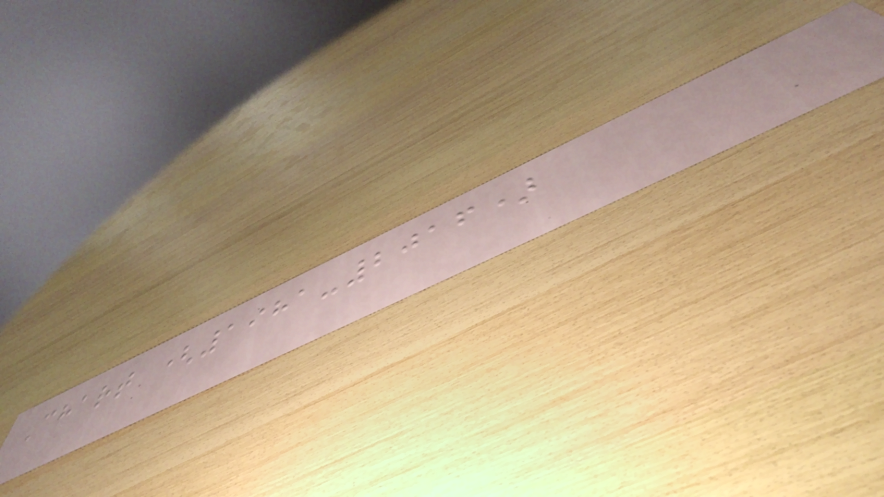Chart (1981-2016)
